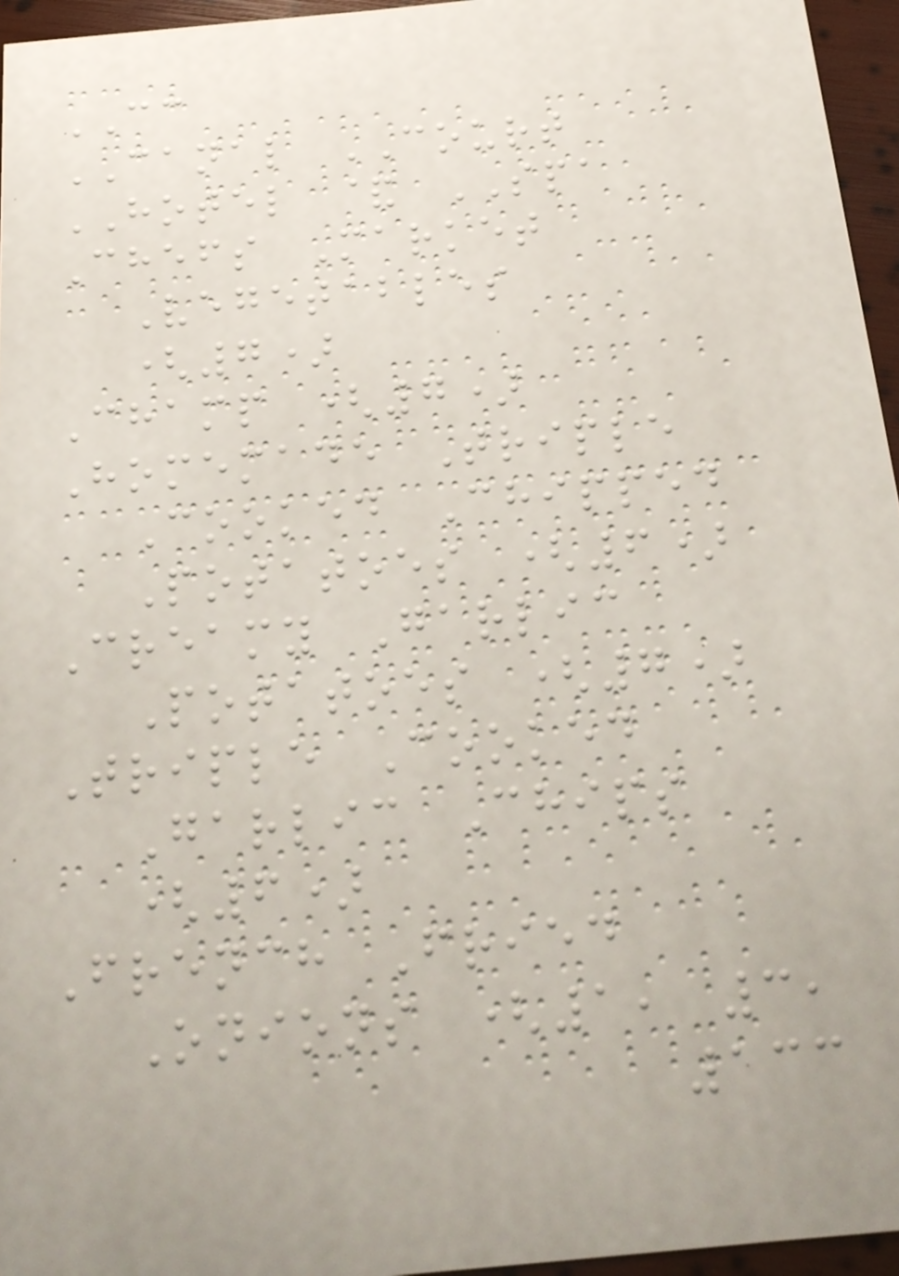CC
CANAL COURT
HOTEL & SPA
Chefs Market
Vegetables
(7)
Champ (7)
Homemade Triple
Cooked Chipped
Potatoes (6)
Creamy Garlic
Potatoes (7)
Triple Cooked
Garlic Chips
(6)
French Fried
Onions (1, 3,
133
